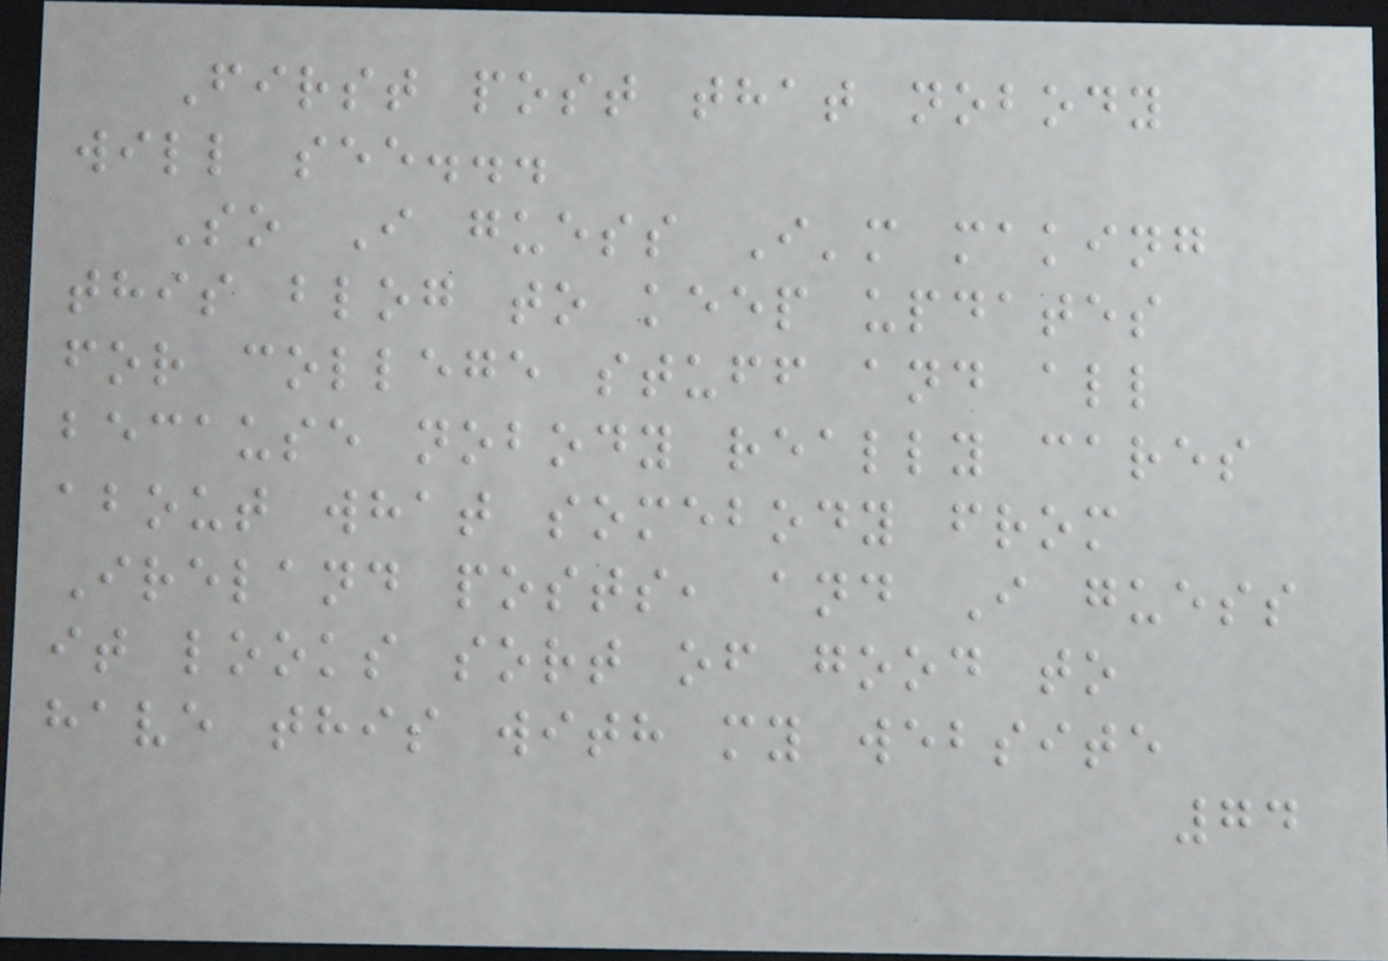First post that nobody
will see...
So I guess I'm making
this blog to keep updates
for college stuff and all
because nobody really cares
about what somebody from
Ireland posts, and I guess
it looks sort of good to
have this with my website
74
